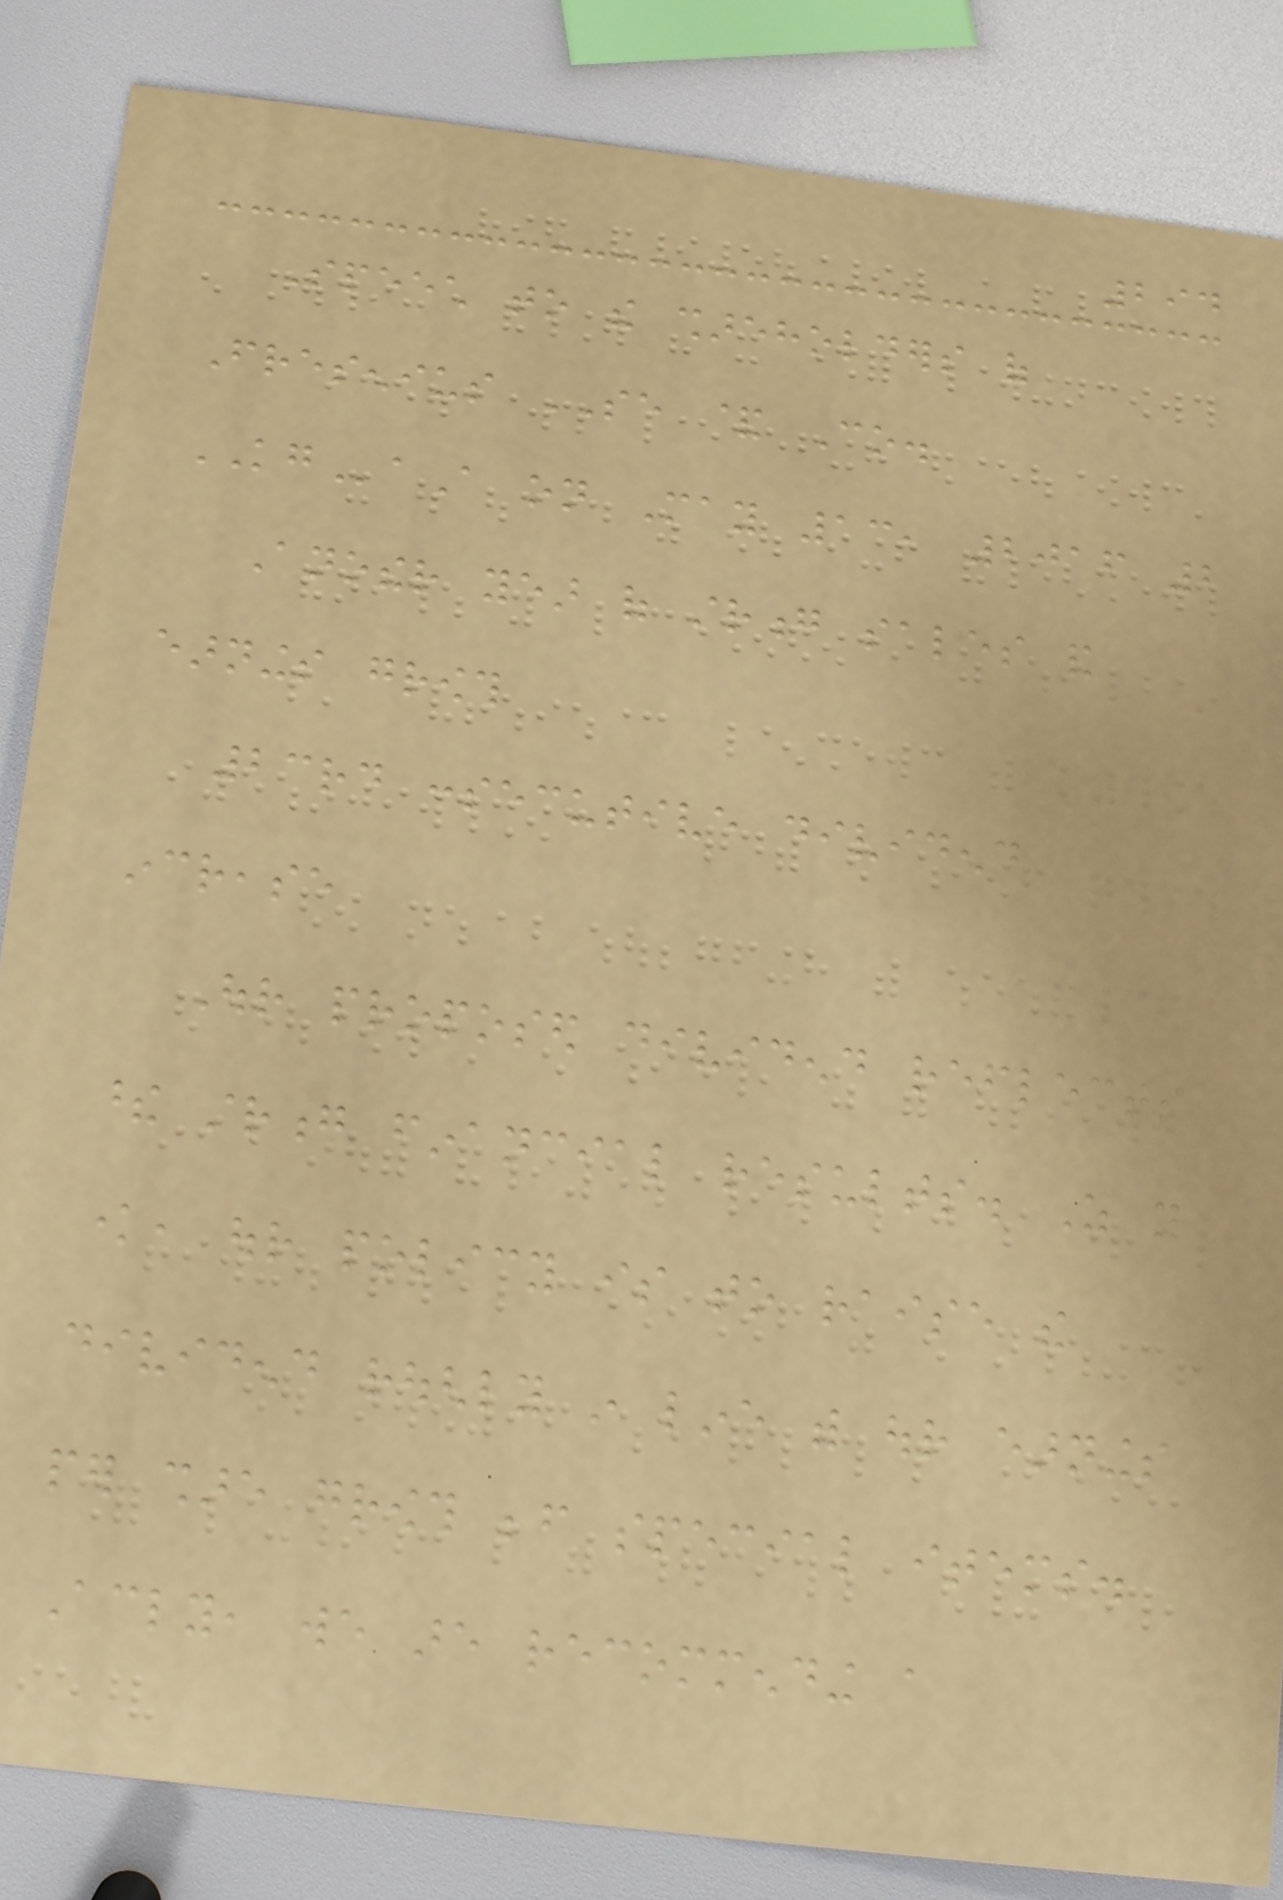294
Speech to the shareholders of
Fresenius SE & Co.
KGaA on May 13, 2016 2
Another year of strong sales and
earnings growth
23rd consecutive dividend
increase
Our proposed dividend reflects
these strong financial results. As you
know, our policy is to raise the
dividend roughly in line with our earnings
per share growth before special items.
Accordingly, we are recommending a
